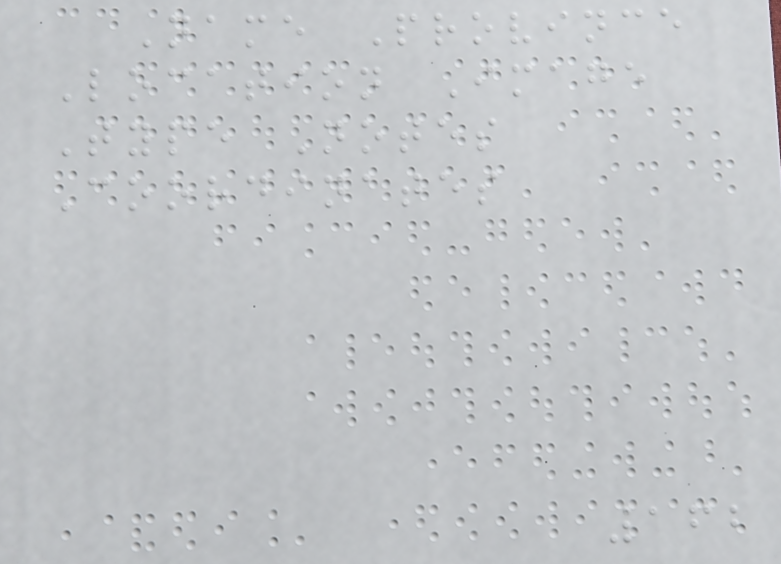Name Province
Location Image
Type Notes
Coordinates
162
